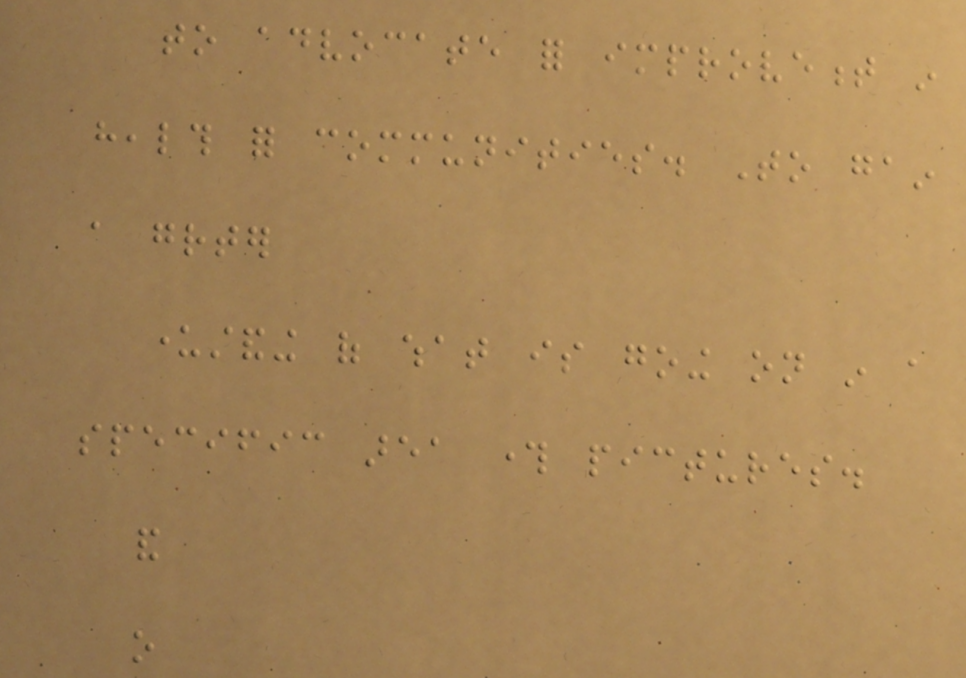to advocate for improvement in
health for communities. To gain
a greater
understanding of what is going on in a
specific area through pictures.
and
o
